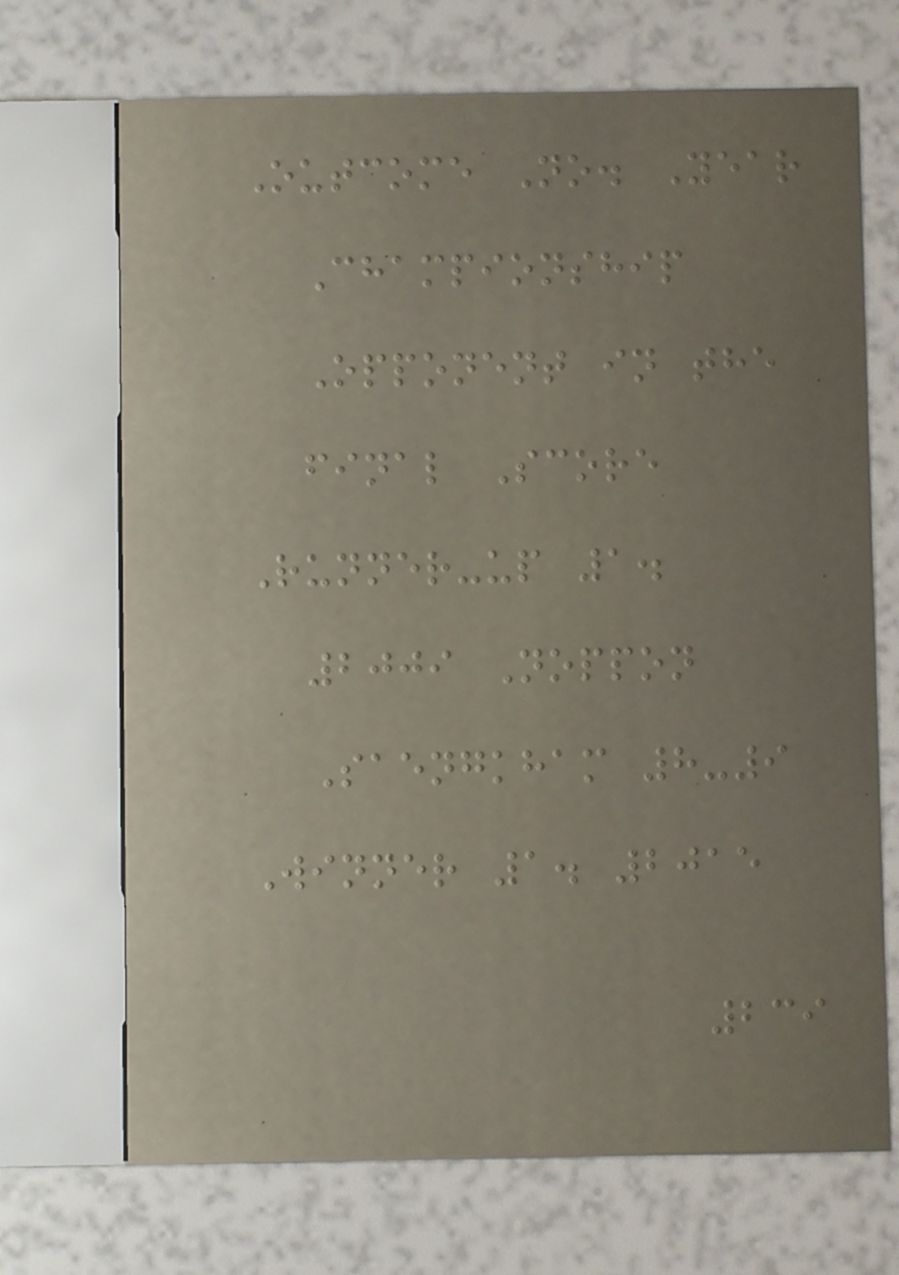Outcome No. Year
Championship
Opponent in the
final Score
Runner-up 1.
2009 Noppon
Saengkham 8-9
Winner 1. 2015
239
